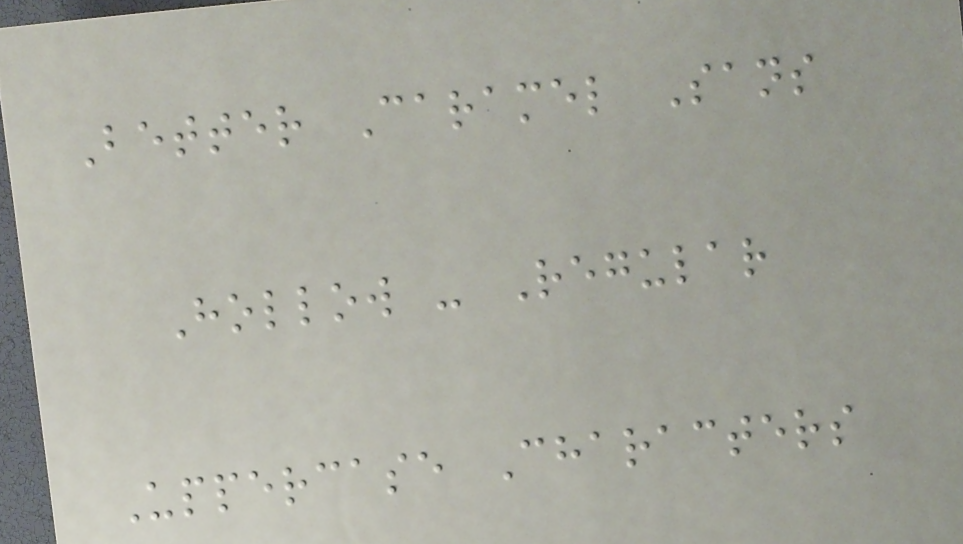Better Caramel Sans
Hollow - Regular
Uppercase Characters
